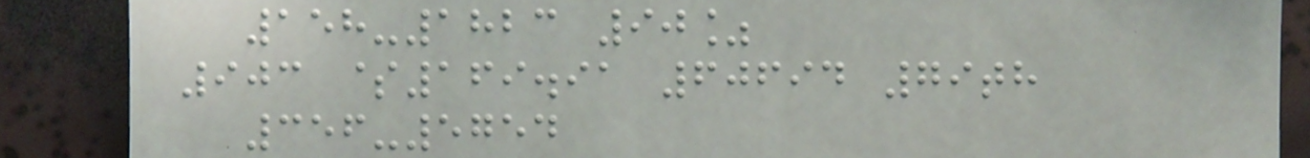158-1823 90%
903 $169.91 60694 79th
356-5754
